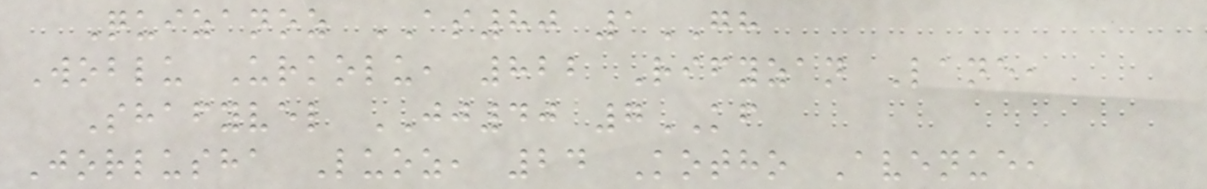Quizanoz AS80 1GH
Woblu Urkolu, 822 Rifyzan Lane,
Shafyvel JJ40 7KF
Jorlusha Luoz, 24 Kotho Avenue,
